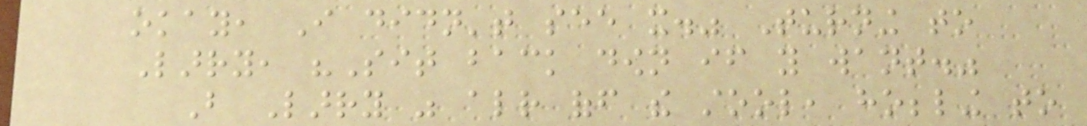okay, I didn't see it." Turning to
Larry, "Sit back down if you want."
But Larry was already off the stool, hobbling to
